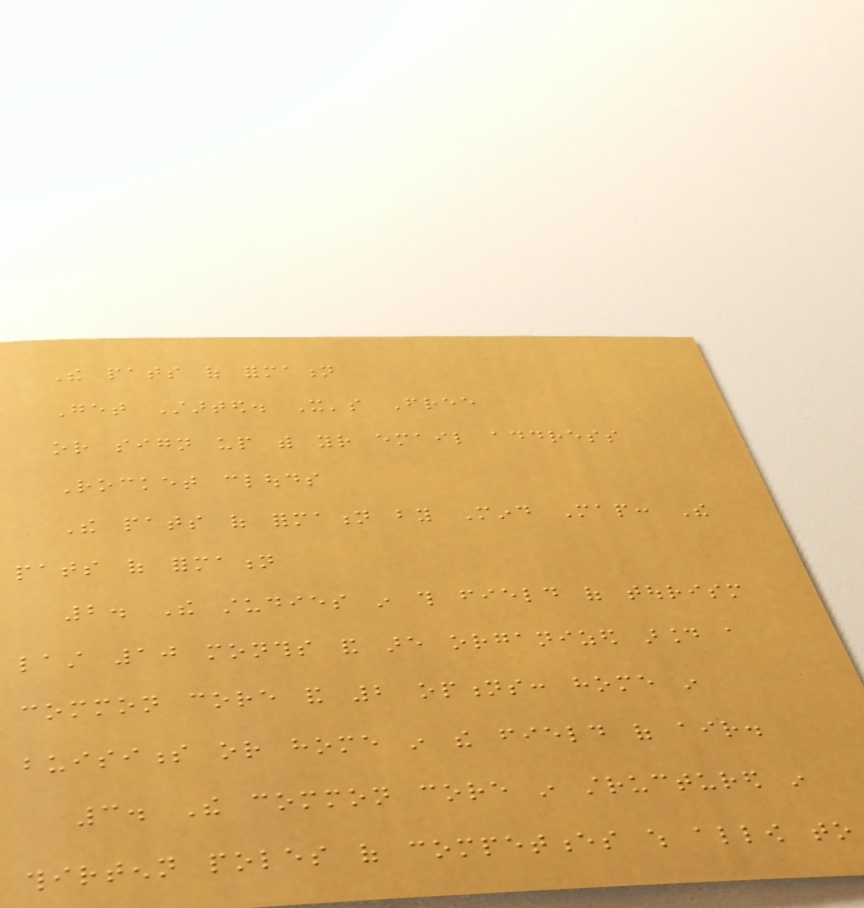The pats of formation
Get Started. It's Free
or sign up with your email address
Rocket clouds
The pats of formation by Mind Map: The
pats of formation
2. The studies in this field of tourism
last 10 months and are organized around a
common core and 2 options: home in
buisiness or home in the field of air.
3. The common core in structured in
thirtenn poles of competences which allow to
